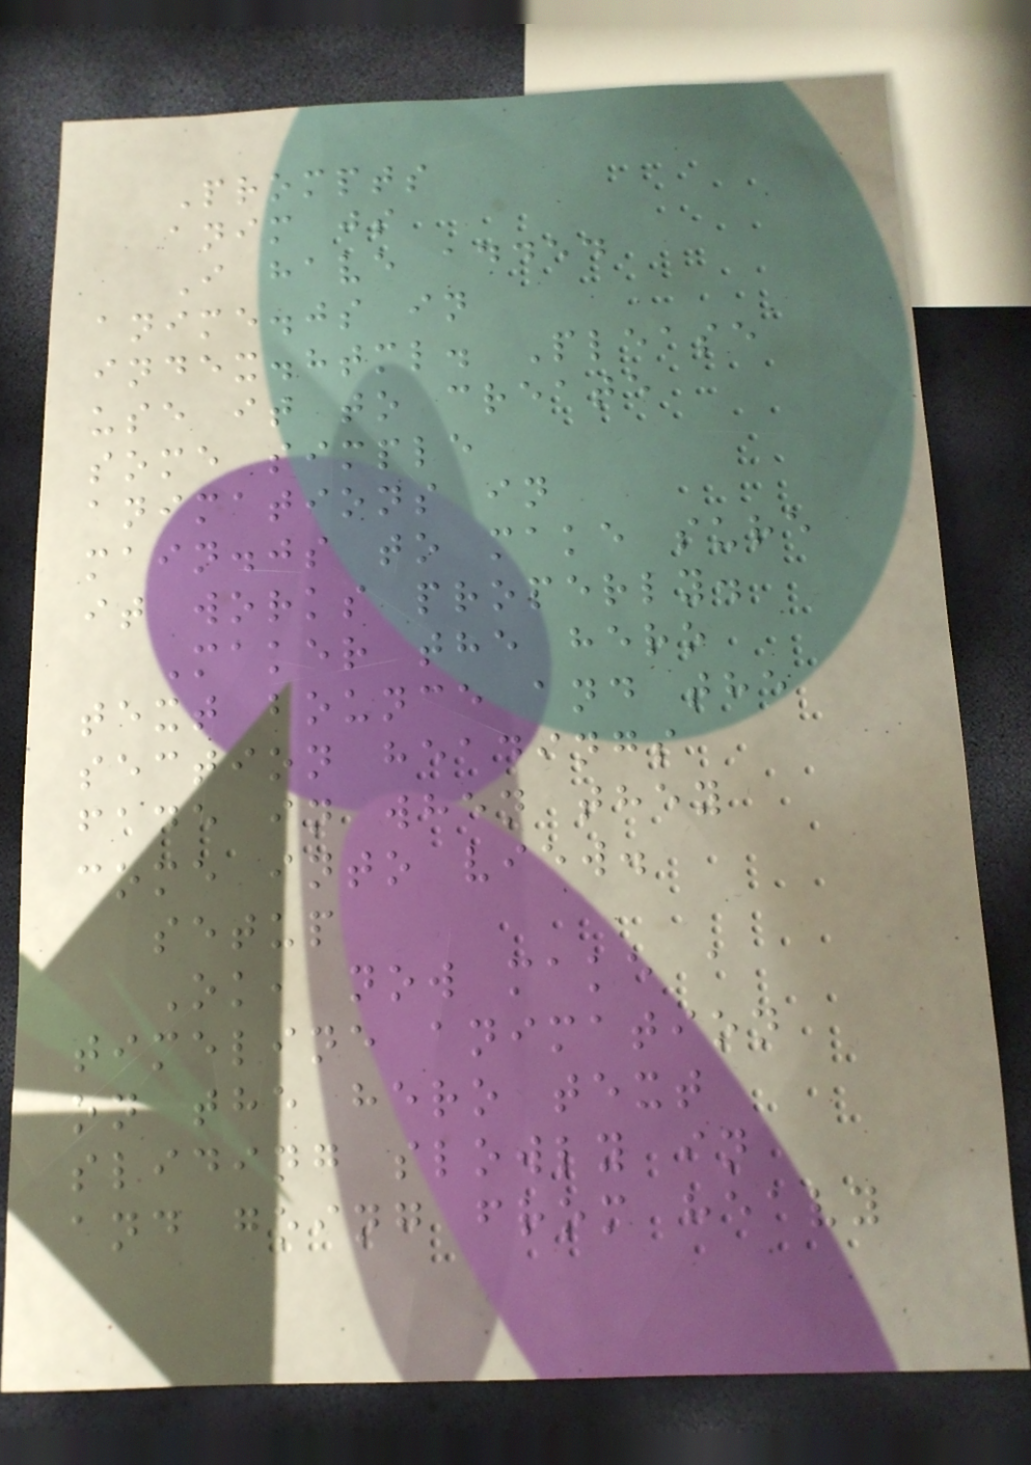Prompts
anim js
I have added
anime.js in
index.html. Please
use it to create
some simple
animations in
main.js to make sure
it works properly.
Maker the hero
text bounce and the
section headings
fade in when they
come into view.
setup
Ok, now make a
timeline animation
on the hero text
sliding slowly in
and going from heavy
